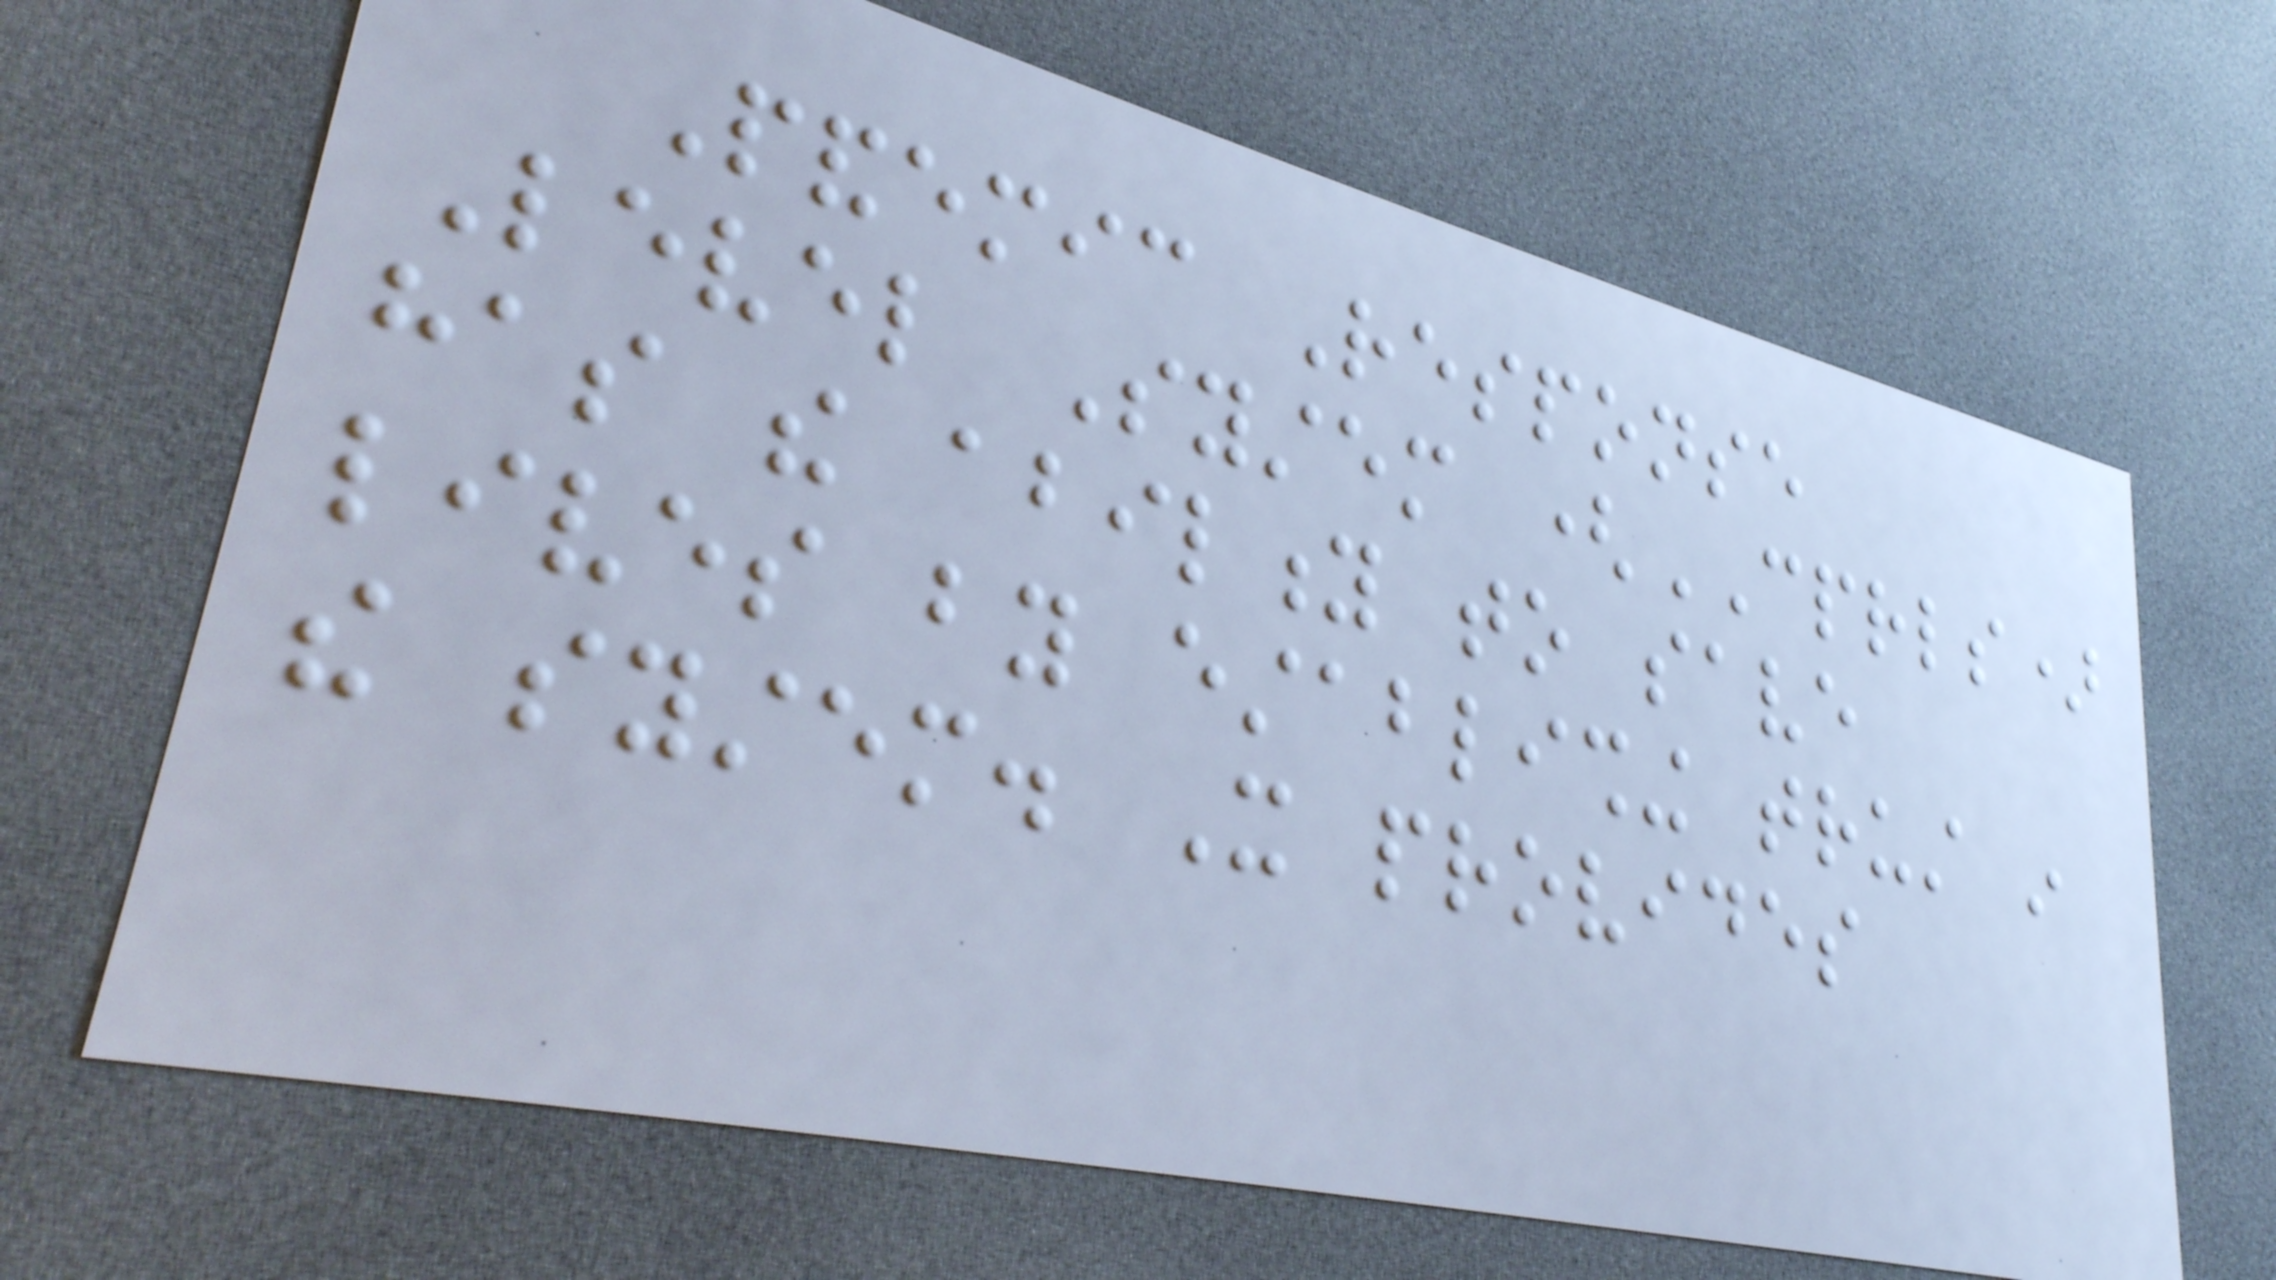Pandemic Response
Level System (CPRLS)
has the ability to save
lives by establishing trust in
the system. It provides
